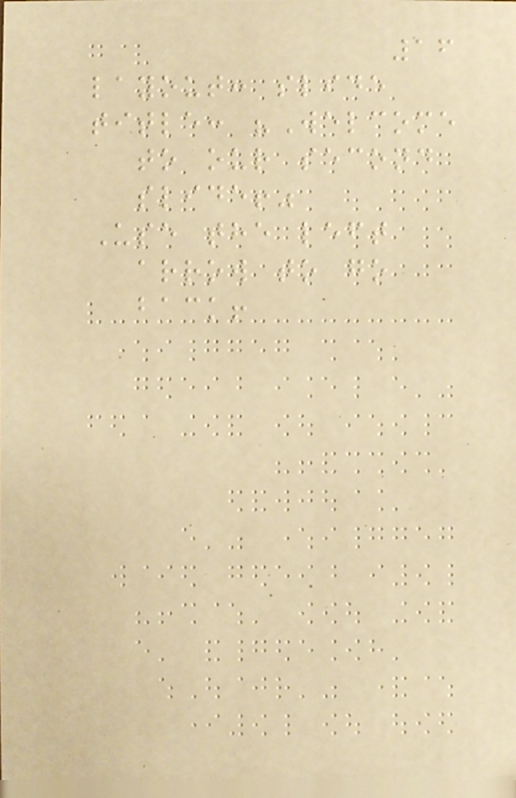16
layout: slide
title: "Welcome
to our second
slide!"
Use the left
arrow to go
back!
